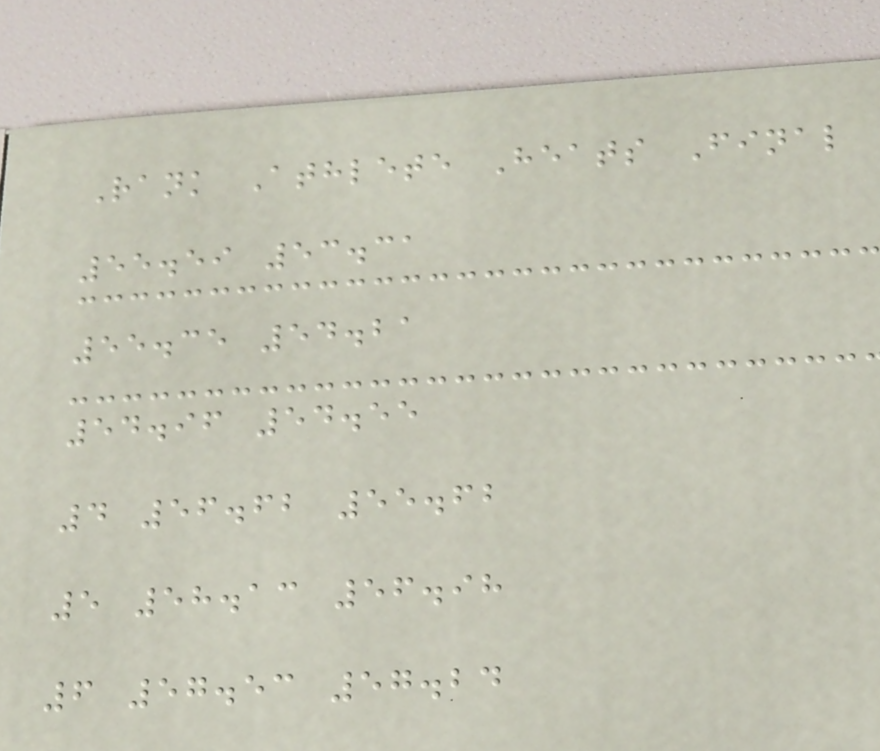Rank Athlete Heats Final
55.59 53.31
55.35 54.21
54.96 54.55
4 56.62 55.62
5 58.13 56.98
6 57.53 57.24
